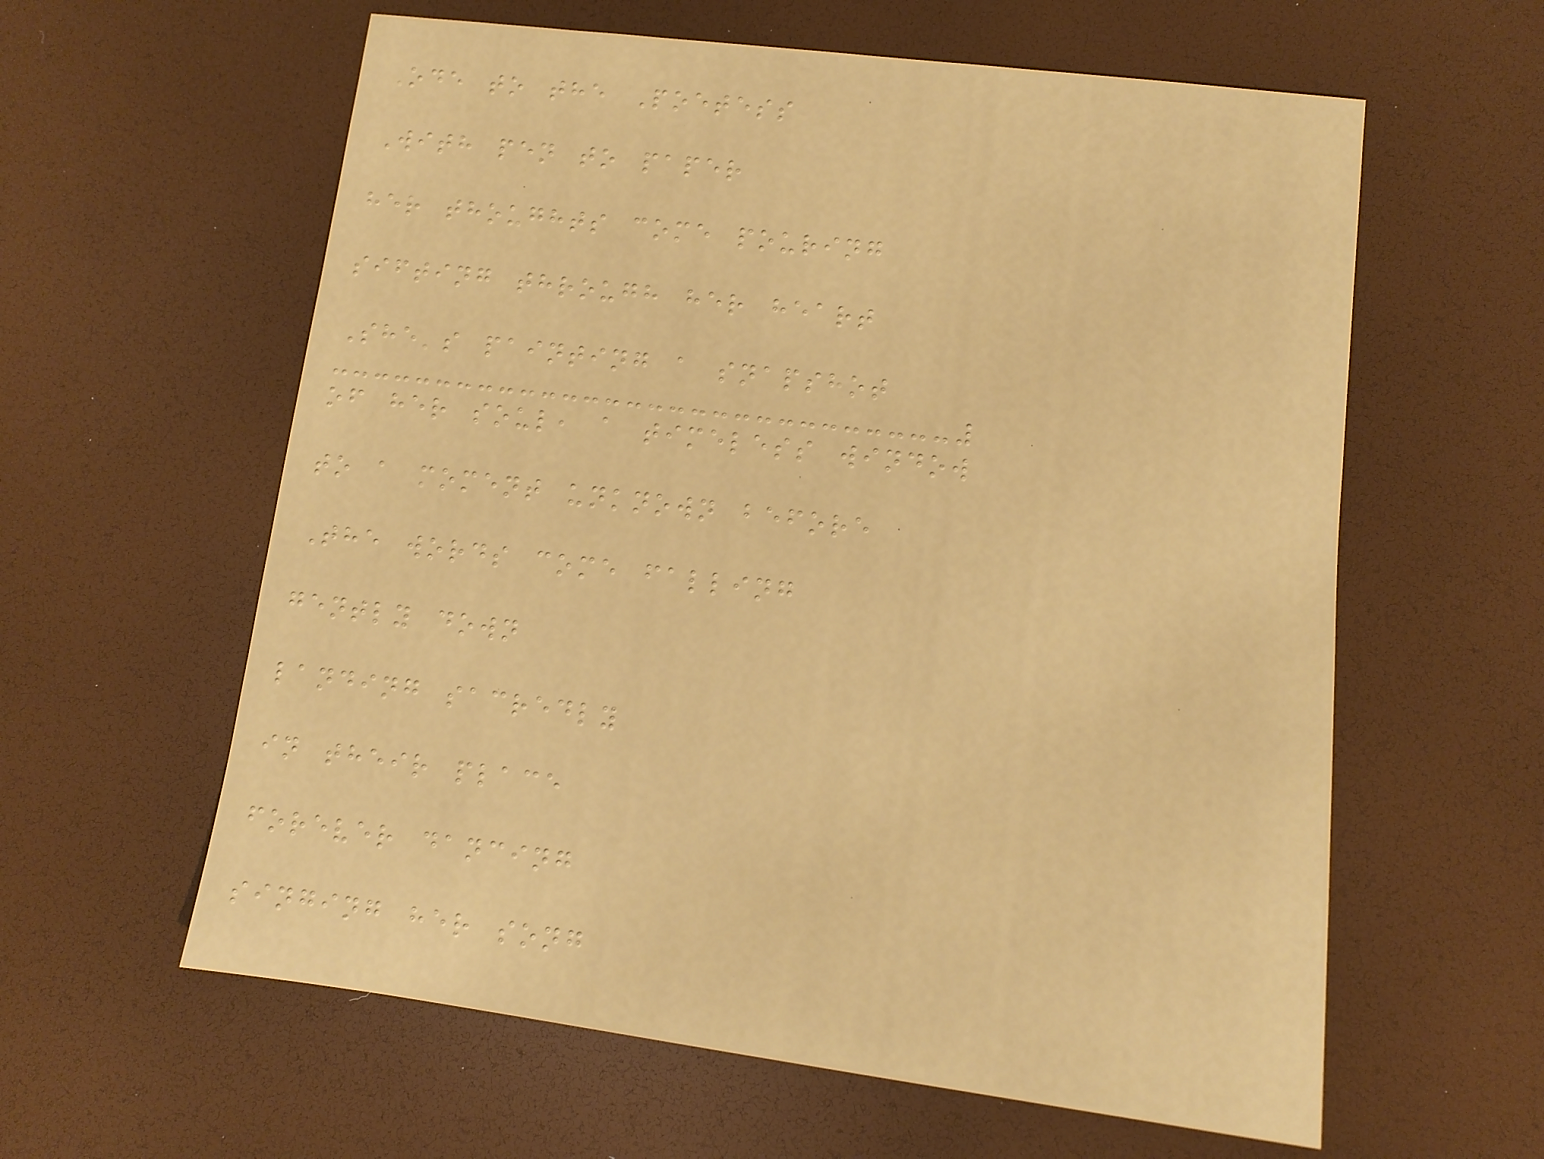Ode to the Poetess
With pen to paper
her thoughts come pouring
sifting through her heart
She's painting a snapshot
of her soul, a timeless window
to a moment unknown before
The words come falling
gently down
landing sacredly
in their place
forever dancing
singing her song
